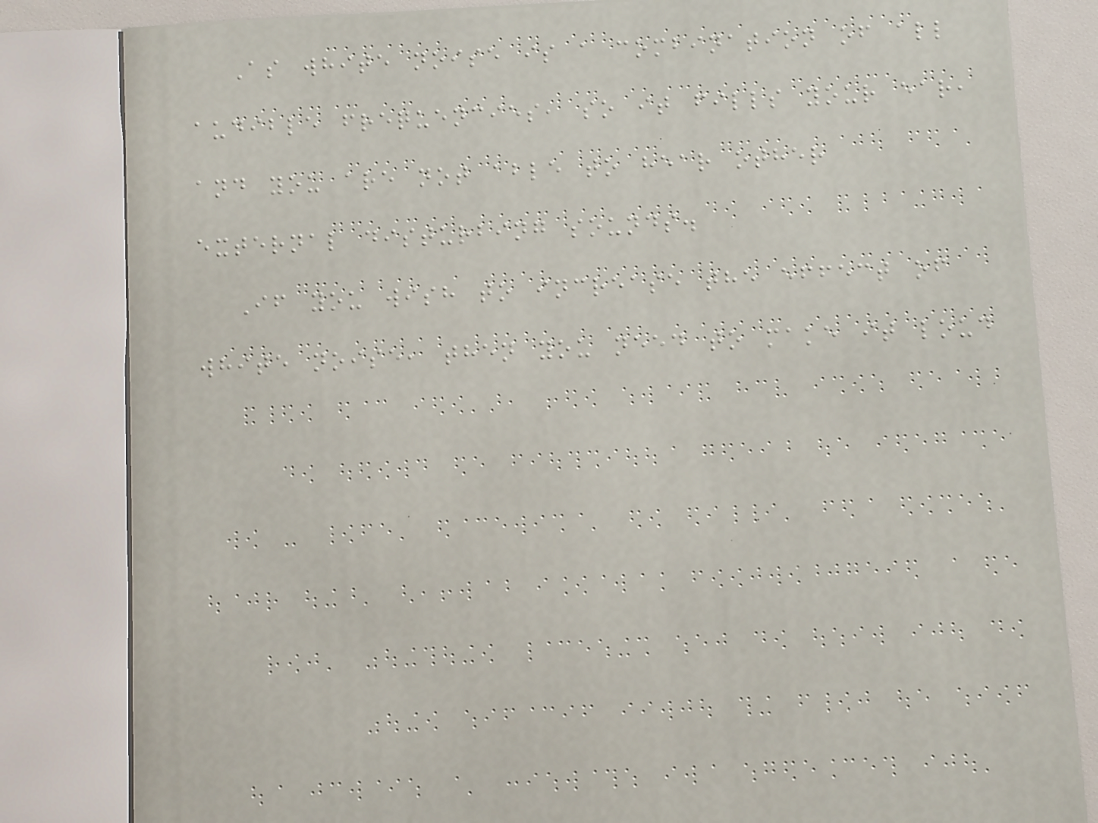As white noise is a combination of all
audible frequencies, so it fills your ear,
and you are not able to hear other
external disturbing sounds.
If you wish to increase the effect of
white noise, then you need to make it loud
